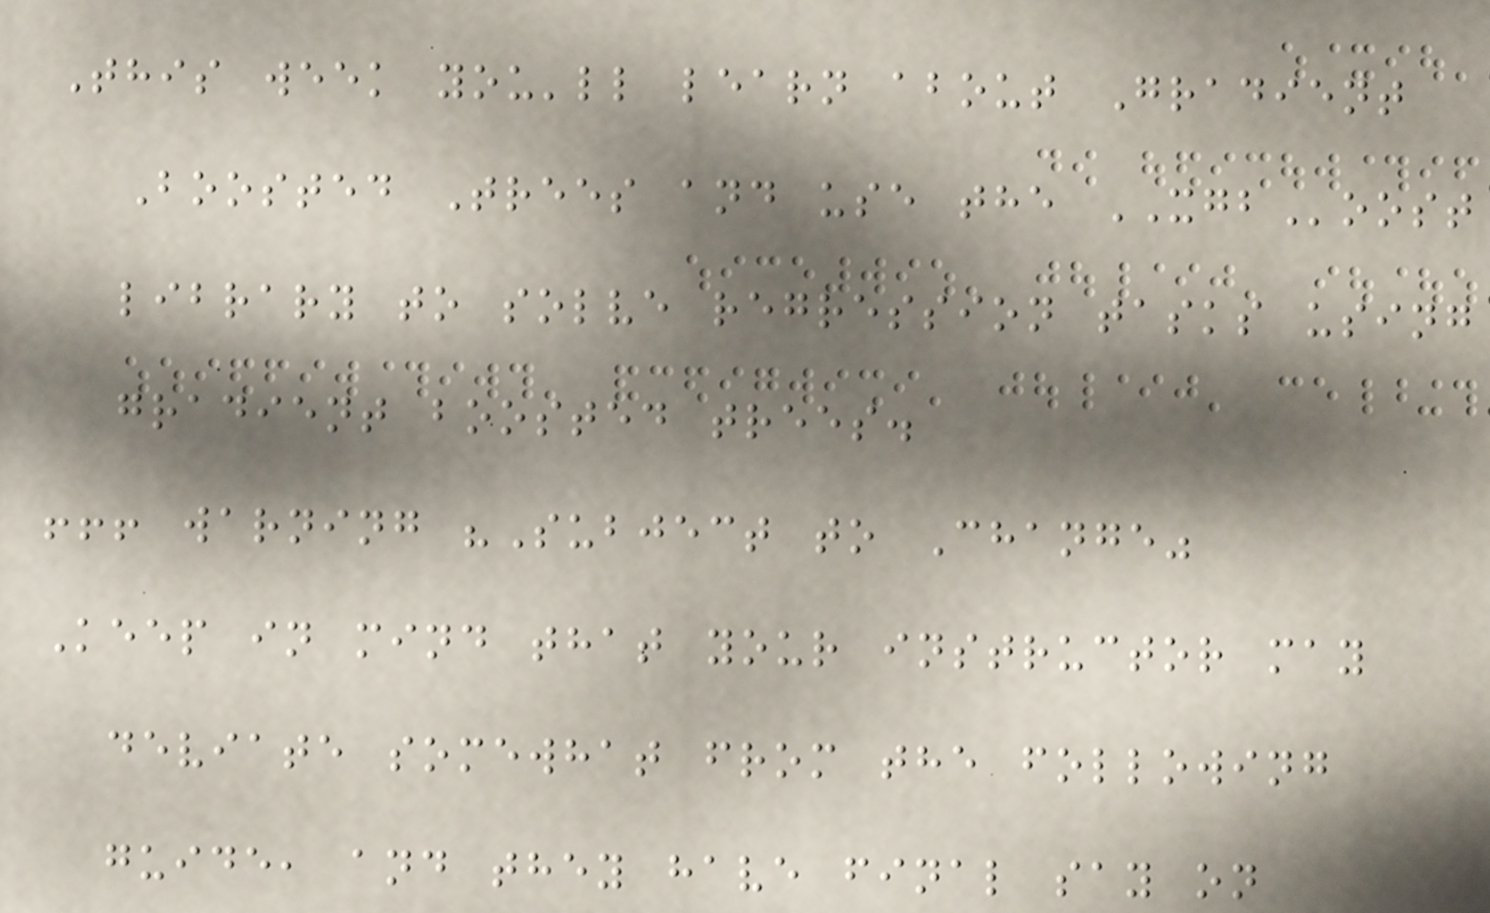This week you'll learn about Gradient
Boosted Trees and use the XGBoost
library to solve regression tasks using
gradient boosted trees.
!!! warning "Subject to Change"
Keep in mind that your instructor may
deviate somewhat from the following
guide, and they have final say on
